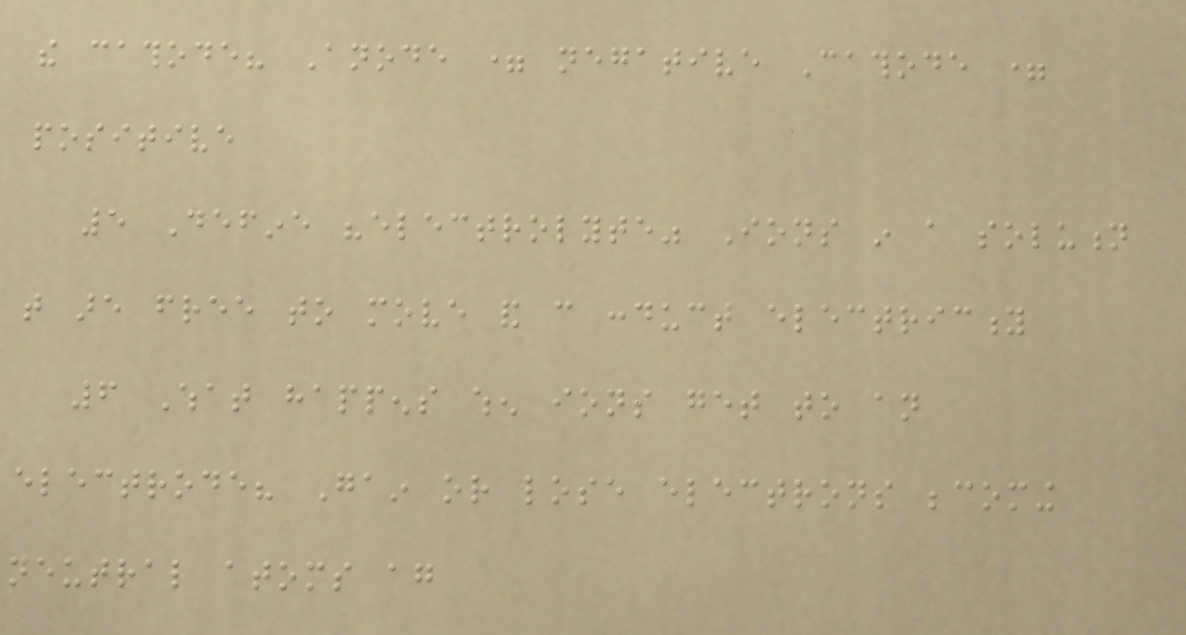the cathode? Anode = negative Cathode =
positive
5 Define "electrolyte" Ions in a solution
that are free to move and can conduct electricity
6 What happens when ions get to an
electrode? Gain or lose electrons becoming
neutral atoms again
